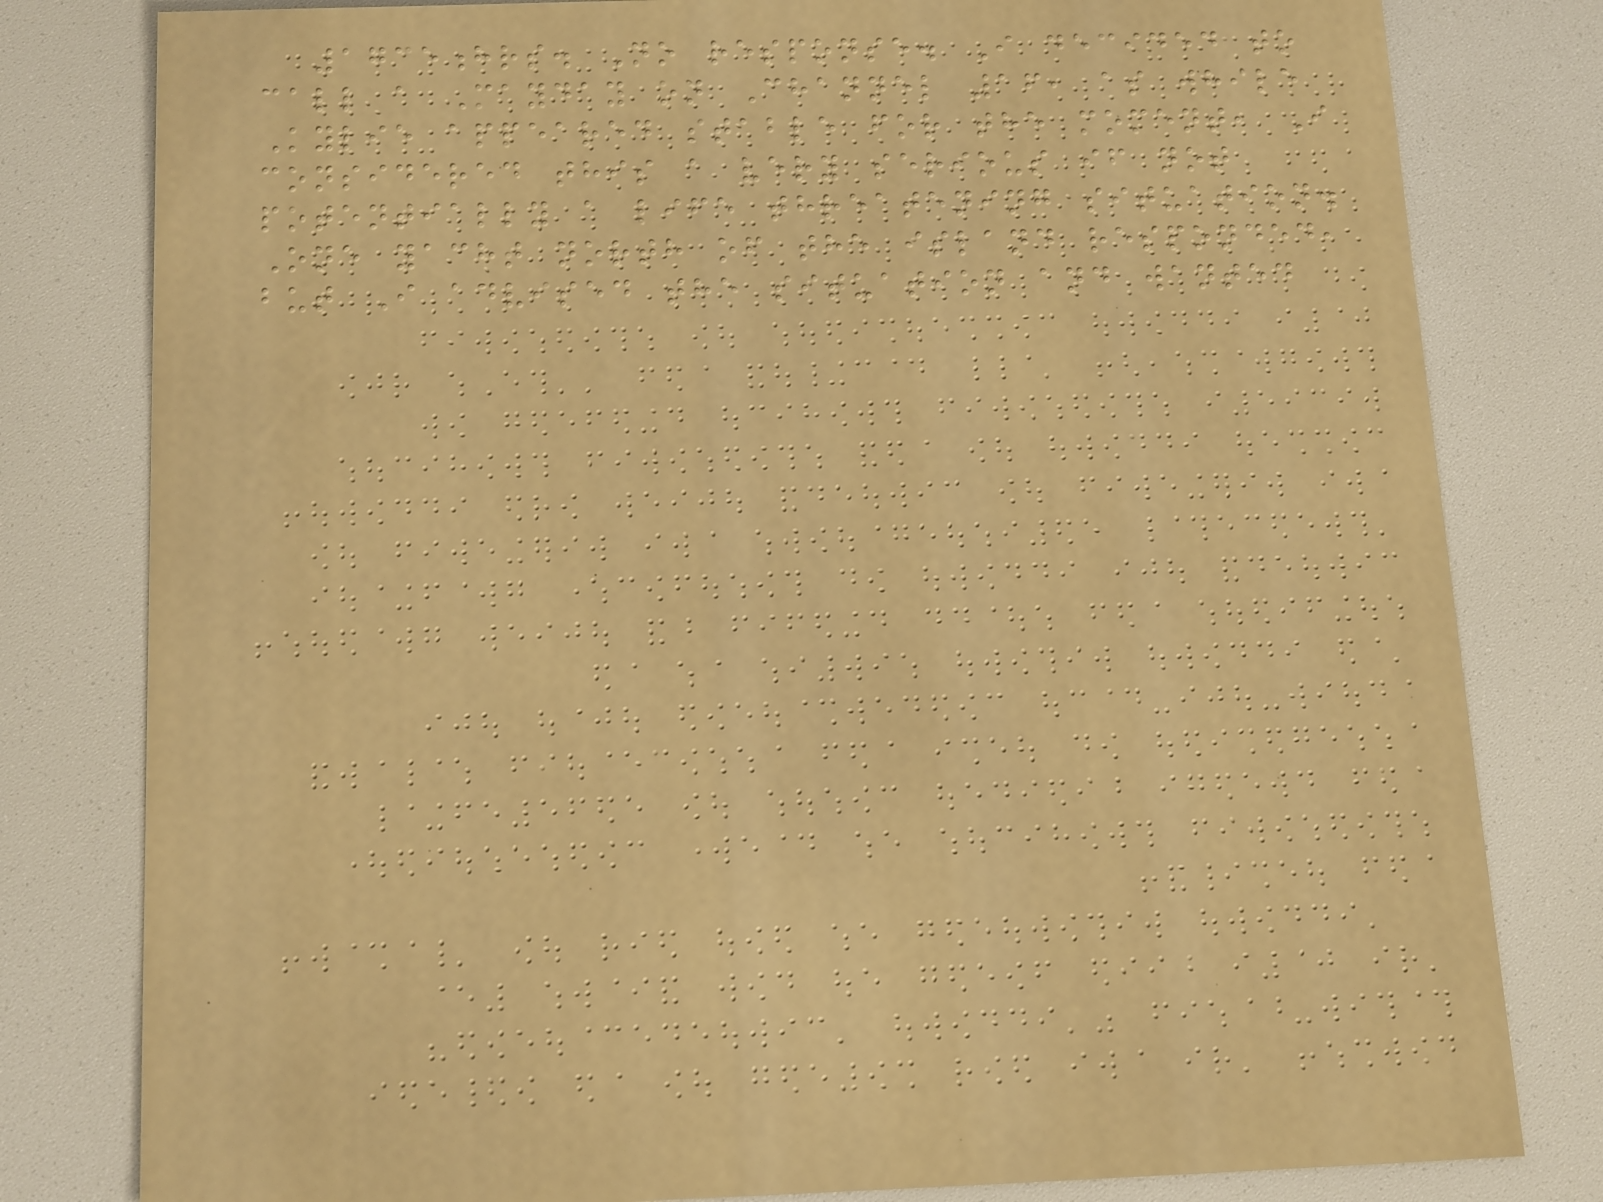1735hrs. No response. I decided to
call a Mayday on Channel 16, as while
Kylie appeared stable for the moment, I
considered this a very serious if not
potentially a life threatening situation.
One yacht north of the island responded,
but I advised the situation and wanted
